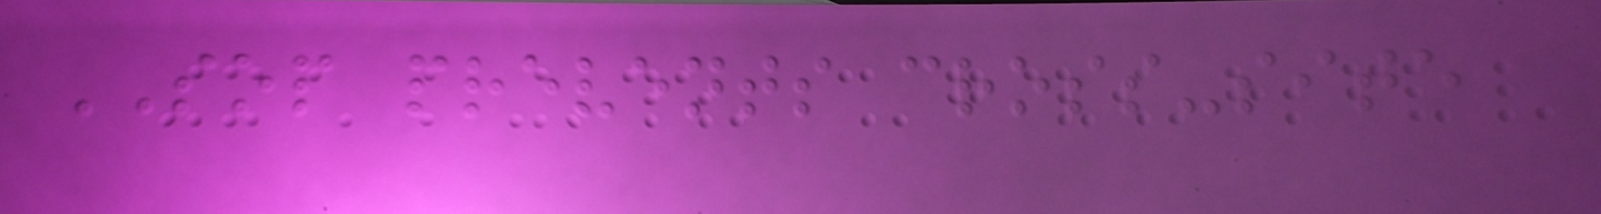SOP prevents cross-site
